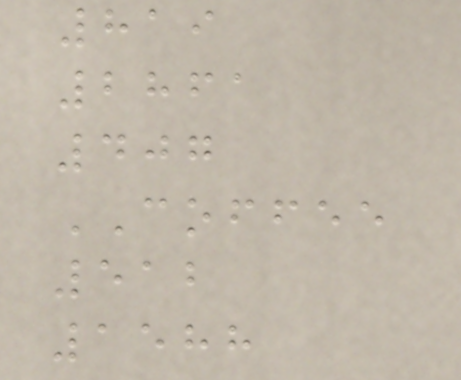819
2861
407
COFFEE
512
1588
